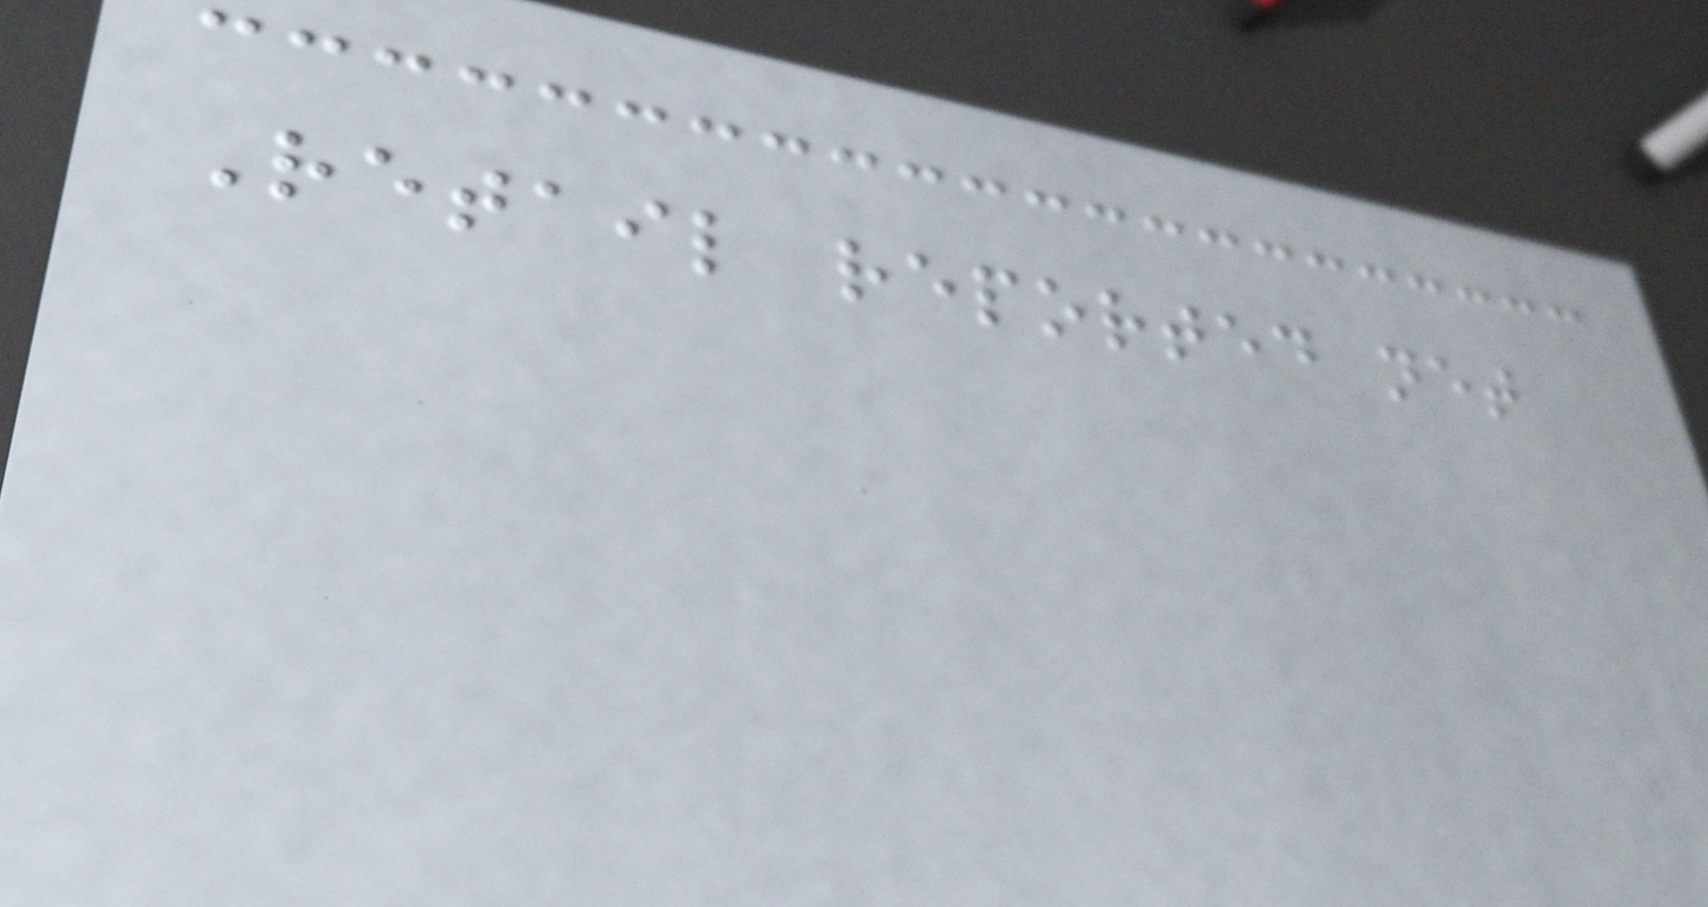Retail reported net
